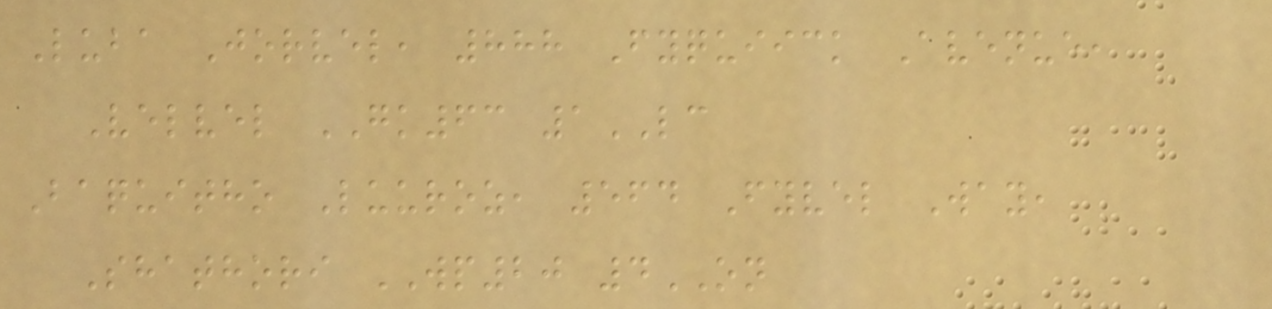Luba Jorvel, 888 Fyquiick Avenue,
Velvel GK63 1LC
Baquitho Luuroz, 564 Fyvel Way,
Shathori WP20 4ON
